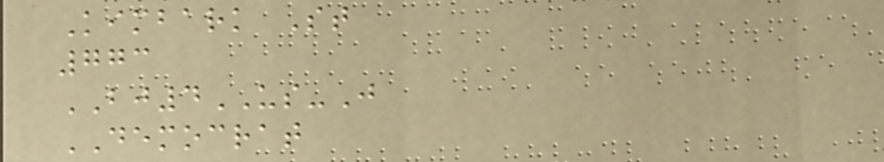Kimbark St
773
BJ4US-J
DEMOCRAT
